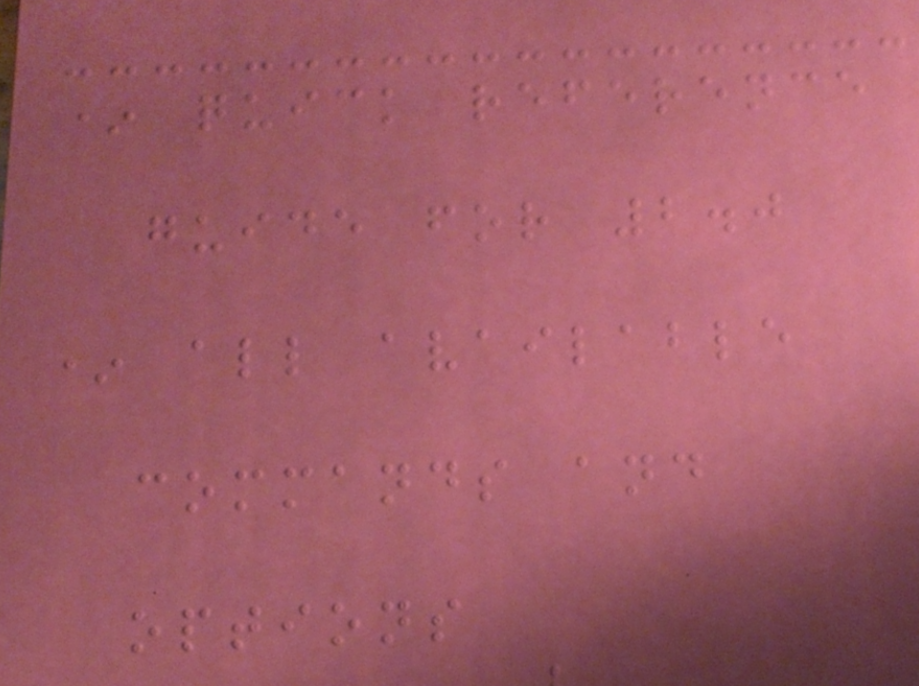* quick reference
guide for 2.0
* all available
commands and
options
